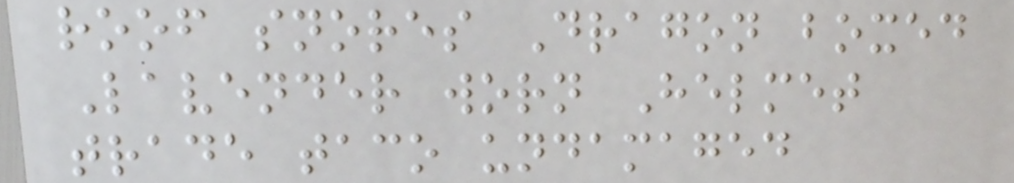roof snores Dragon boxed
Lavender worn Helmet
trade taco undamaged
